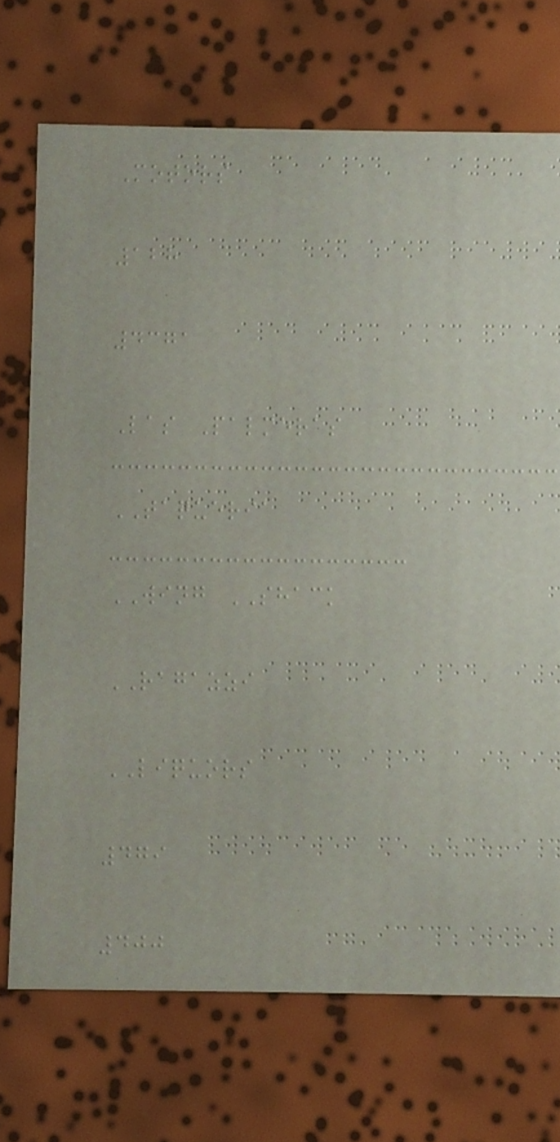Motors
128
4371
Las Palmeras
TAQUERIA
WING SHACK
RAGAZZI
LIQUORS
479
400
